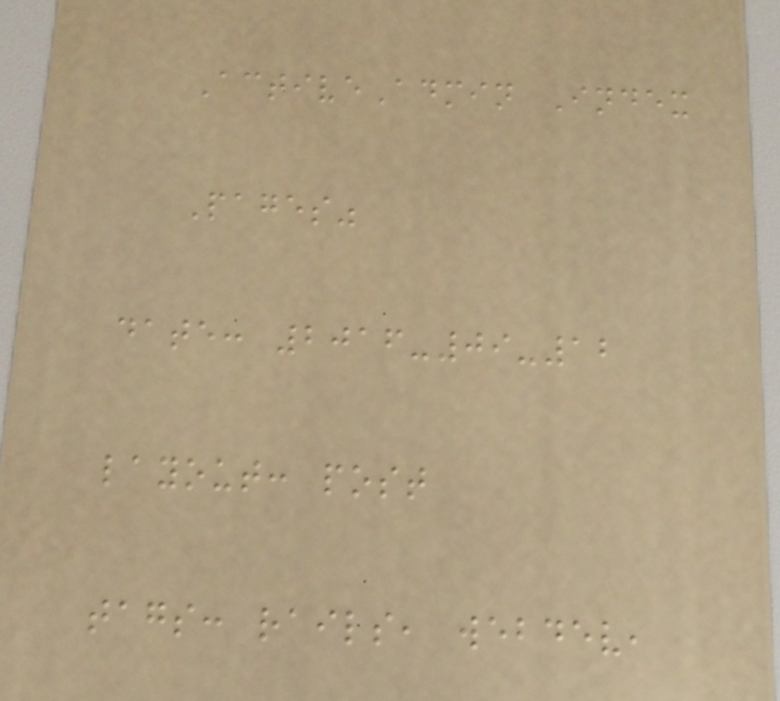ActiveAdmin Index
Pages"
date: 2016-09-12
layout: post
tags: rails, webdev,
